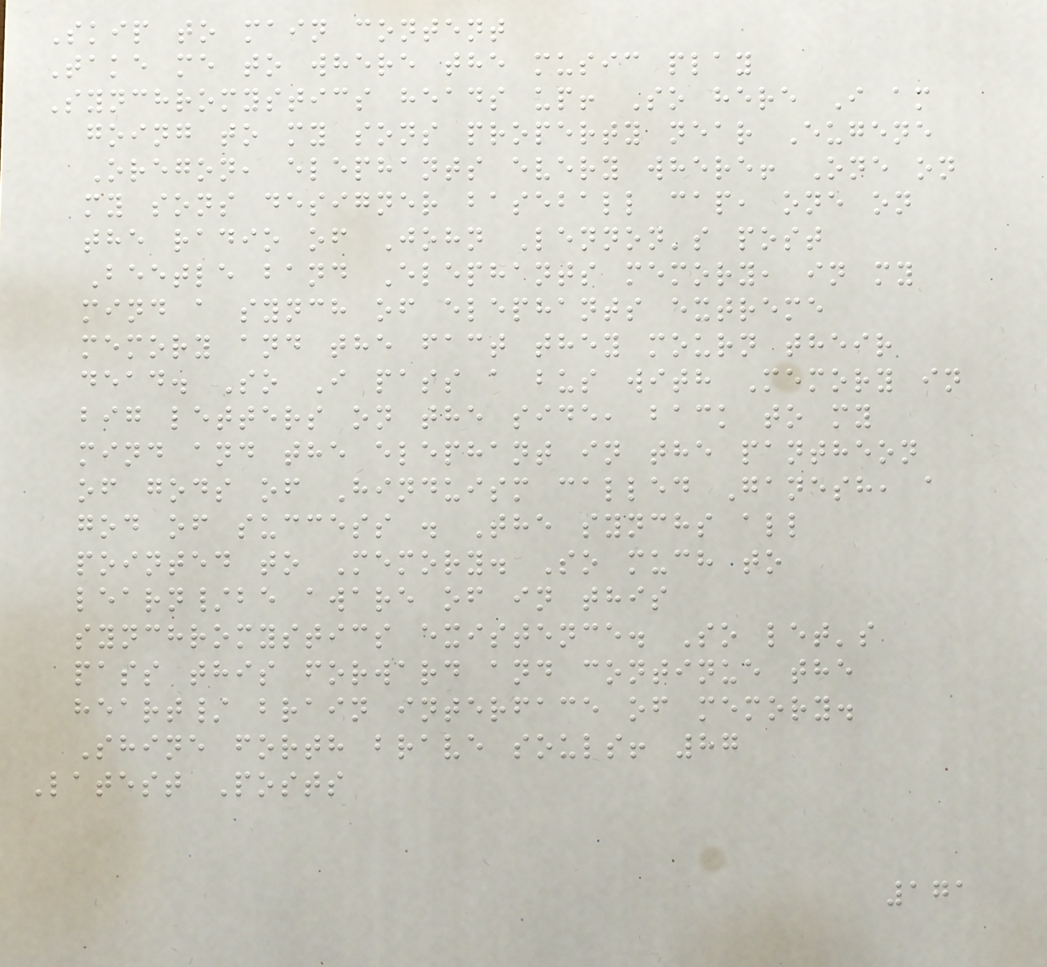Skip to main content
Take me to where the music play
Synchromystics heads up! So here I am
going to my sons property near Eugene
Oregon, elephants every where! One on
my sons designer baseball cap, one on
the radio of John Lennon's post
Beetle band Elephants memory, in my
mind a synch of elephants extreme
memory and the fact they mourn their
dead. So I pass a bus with Memory in
big letters on the side, back to my
mind and the elephant in the pantheon
of gods of Hinduism called Ganesh, a
god of success . The synchs all
pointed to Memory. So much to
learn/be aware of in this
synchromystics existence. So let's
pass this forward and continue the
heart/ brain interface of memory.
Shine forth brave souls! 87
Latest Posts
171
